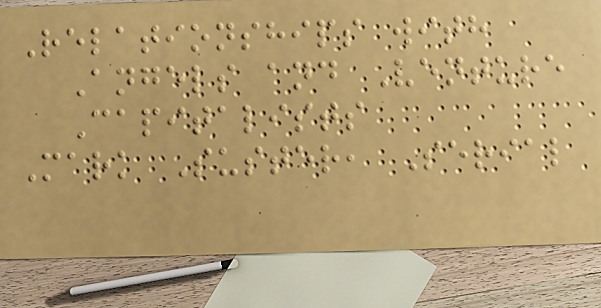Relationships with
Angels and Venture
Capitalists
Mark Suster, Serial
